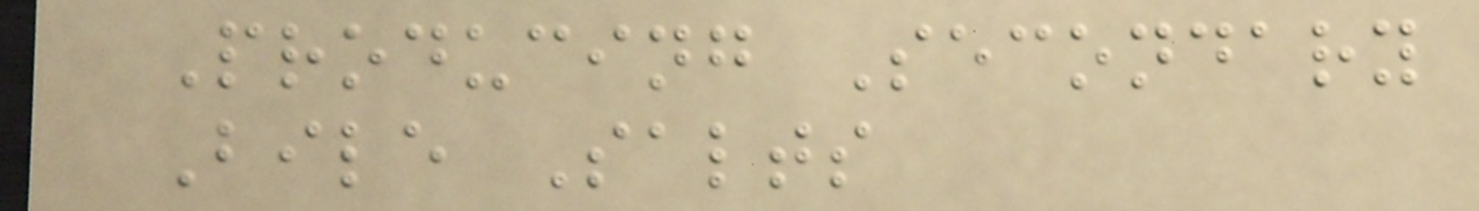Producing Secondary
Bile Salts
